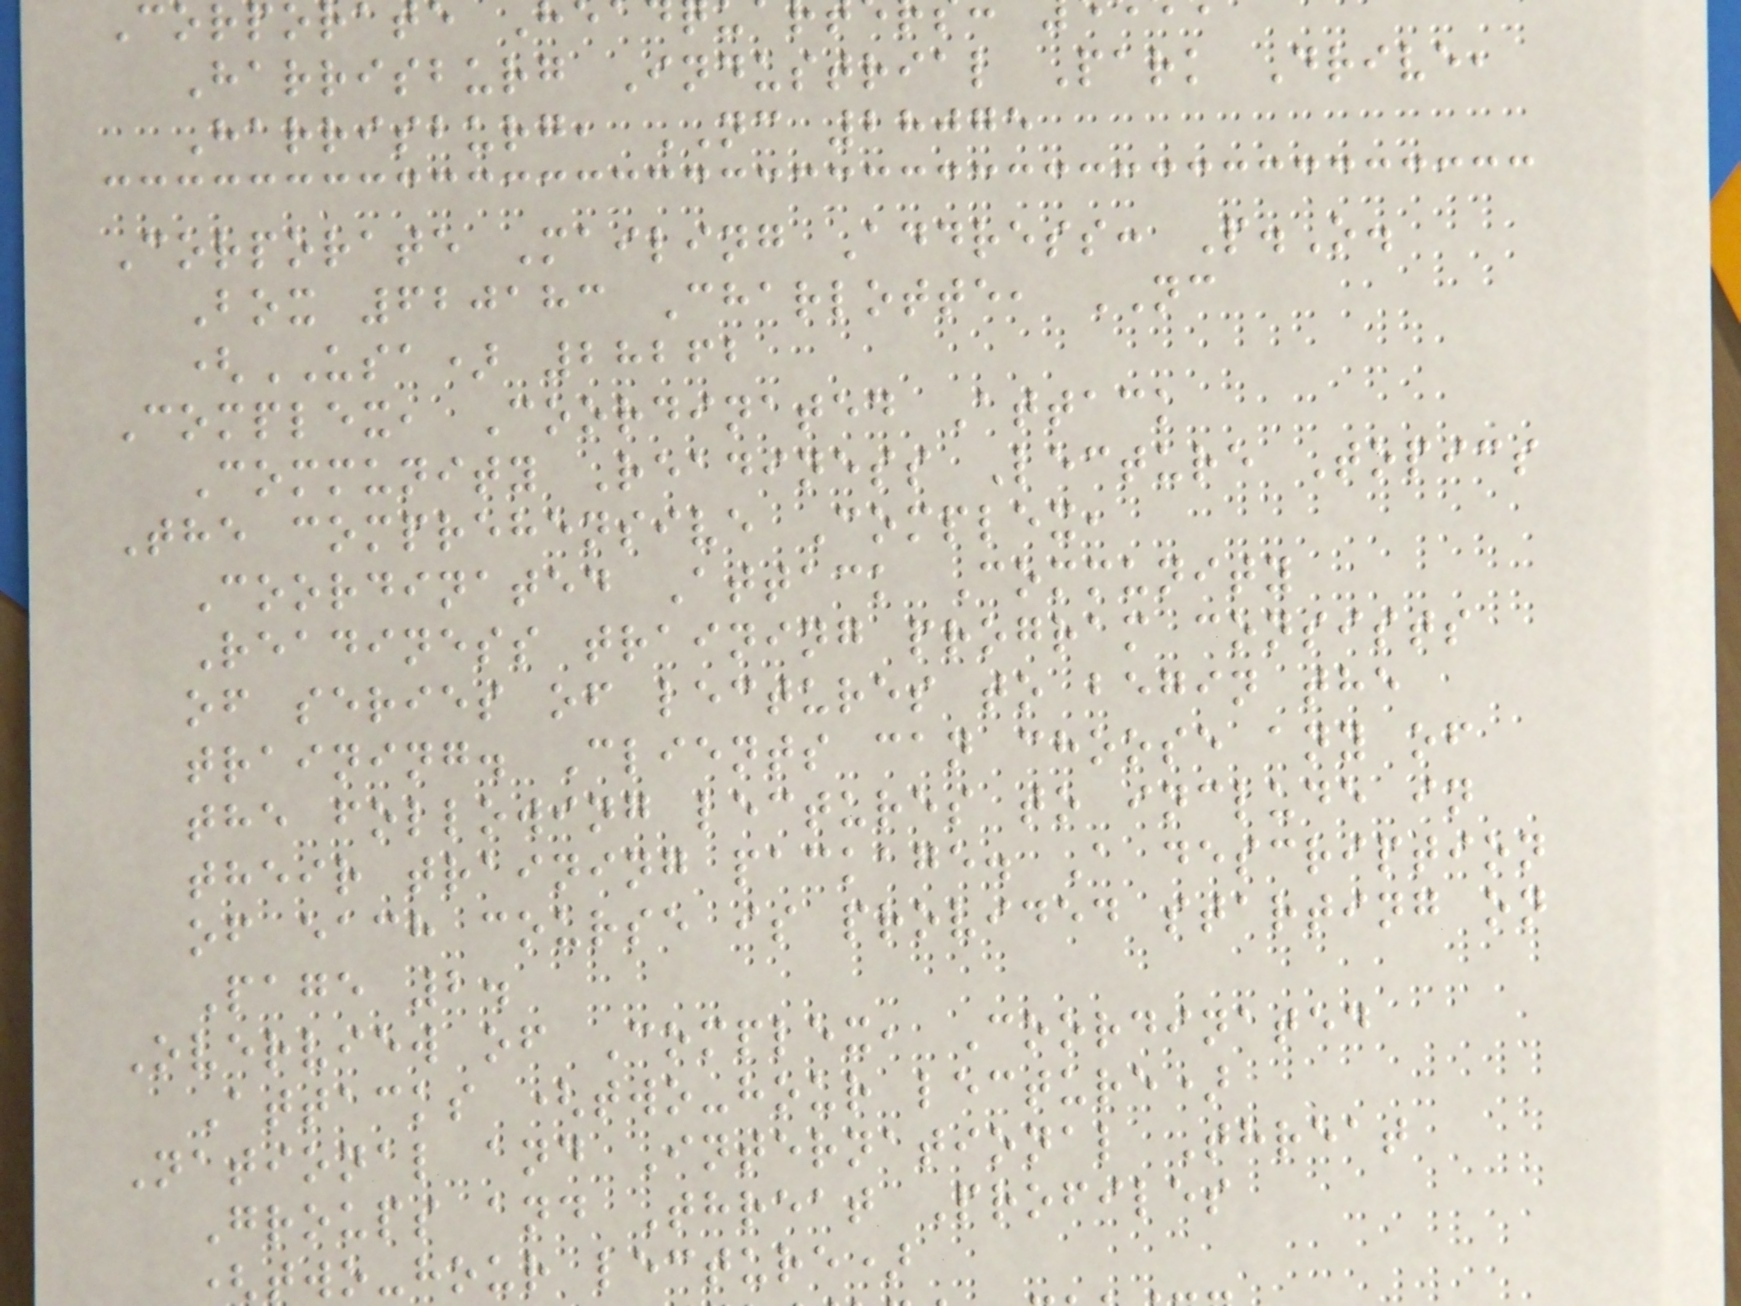Corporat
Harrisburg Industrial Park Drive,
Harrisburg, NC 28075
Corporate Mailing Address: P.O.
Box 620183 Charlotte, NC
(USA) 28262
Complex, Coordinated Attack
Community Readiness Lecture Topics
The comprehensive Complex,
Coordinated Attack Community
Readiness training program consists
of series of lectures to begin the
training. Clients can choose any of
the following lectures to include in
their training package. A description
of each course is provided starting on
Page 2.
Overview of Complex, Coordinated
Attacks (two-hour lecture)
National and International Threat
Groups and Threat Profiles
(two-hour lecture)
